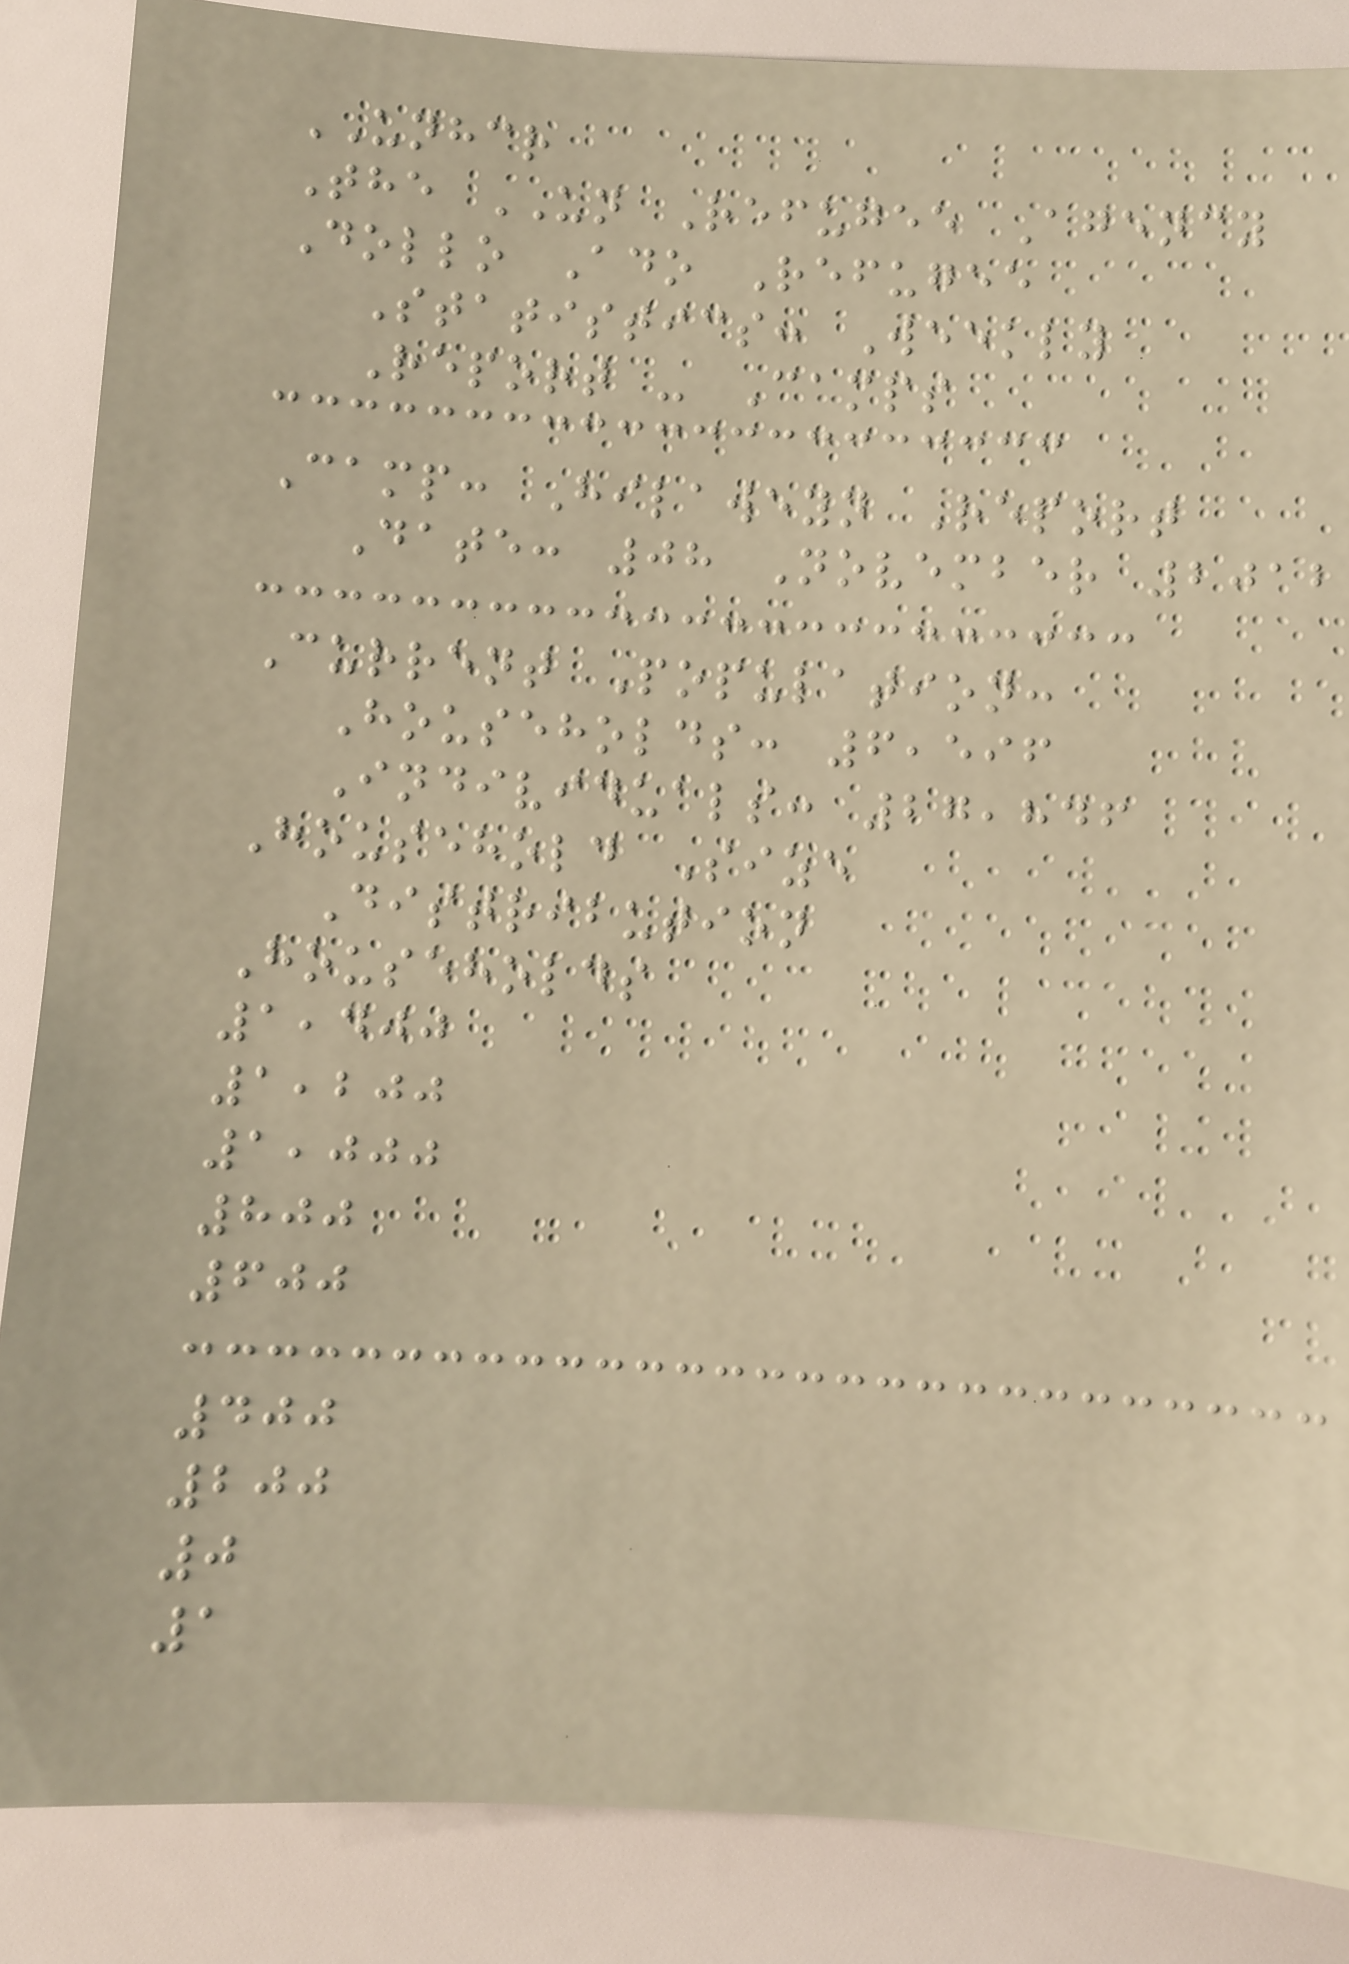UNHCR
The UN Refugee Agency
Dollo Ado Refugee
Statistics: Weekly
Report - Camps
Camp: Hilaweyn Report
Date: 08 November 2012
Current Population:
Households: 6,596
Individuals: 27,846
Household Size
Distribution
Households
1,400
1,200
1,000
800
600
400
200
0
1
